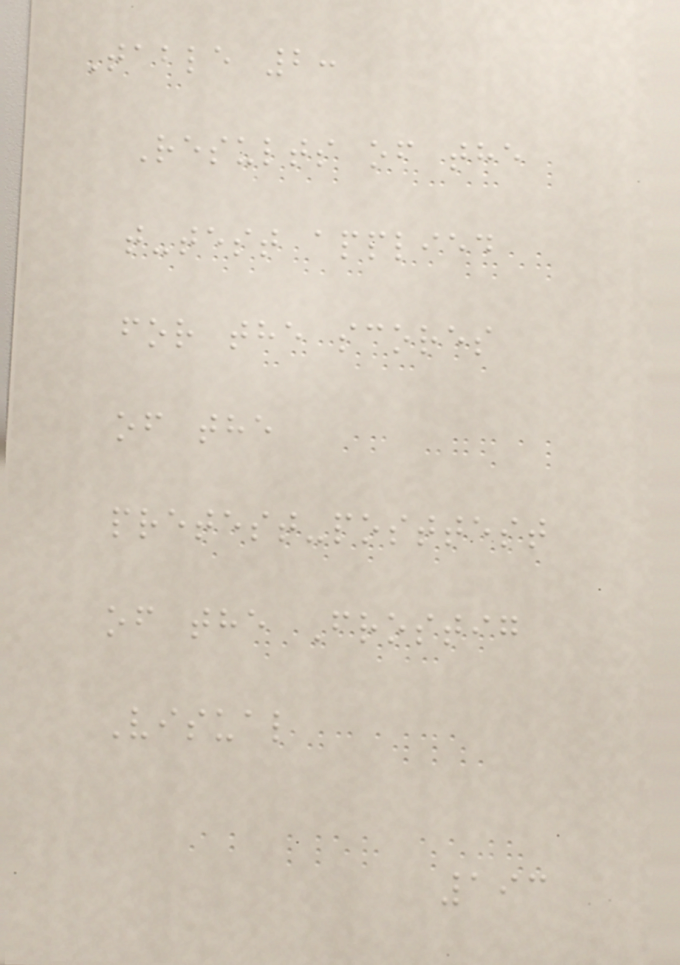Table 2:
Results of the
t-test applied
for the scores
of the
pretest-posttest
of the Frostig
Visual
193
